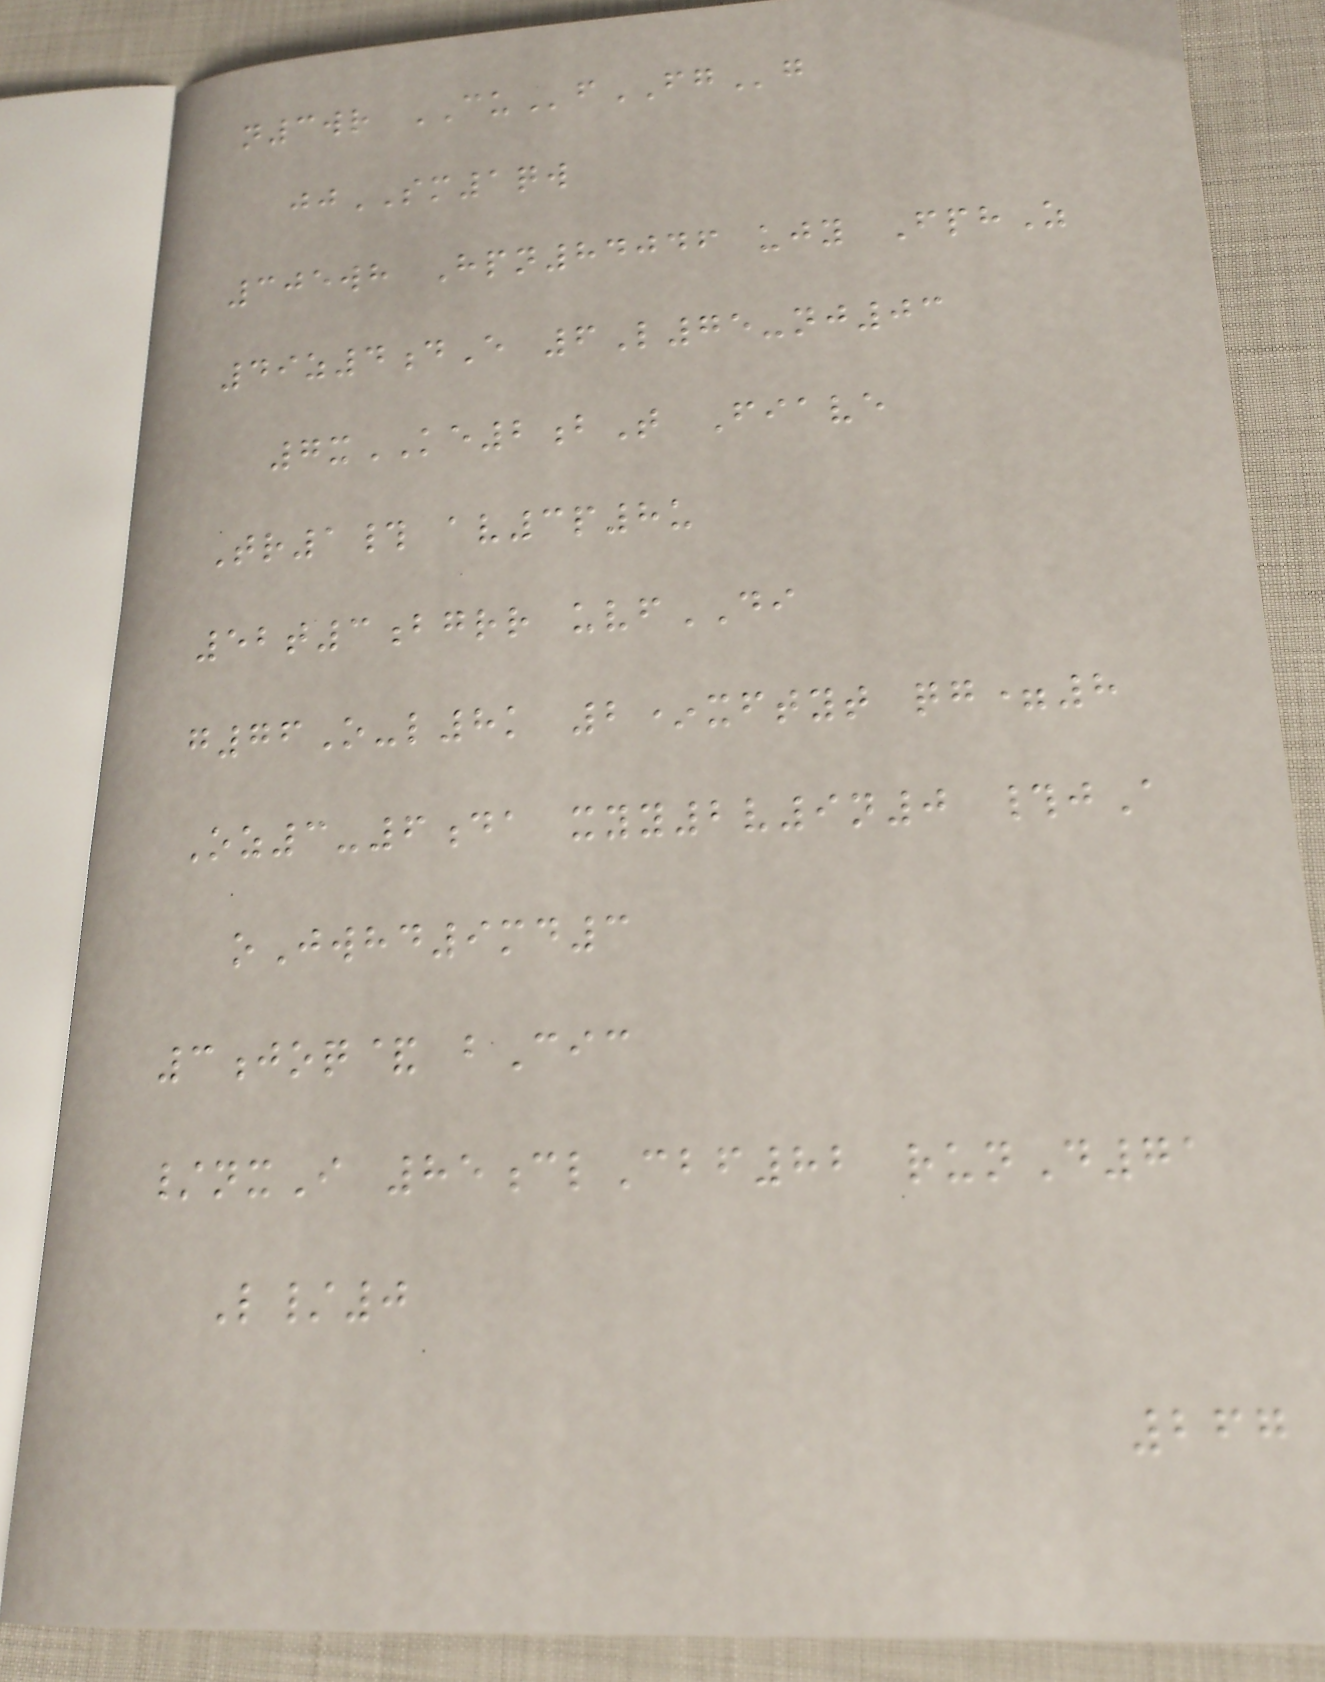n3wr CUfFGg
jjSM1qw
305wh Hpn84046 ujy FphZ
49z4dE 6L75-nj03
7xKE2bT Fiave
Tr1# av3p8u
52t3bgrr uvfDI
g76O-l8k 2*xftyt qg=8
Oz3-6da xyy2v9n0 #jA
oJwhd9md3
3joq& bCic
/nxI 85clCbf82 runD71
L/0
267
